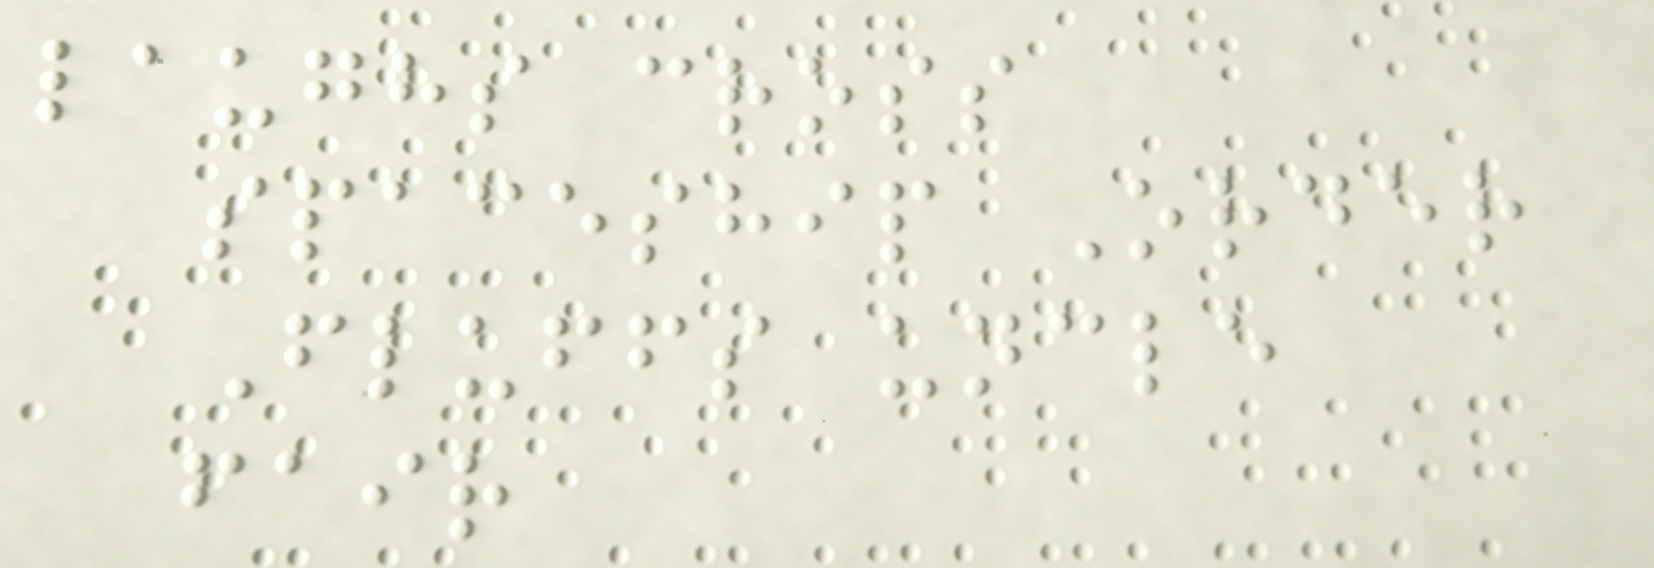laughs cross
spaceship Order
Fluffs uncle
fair
